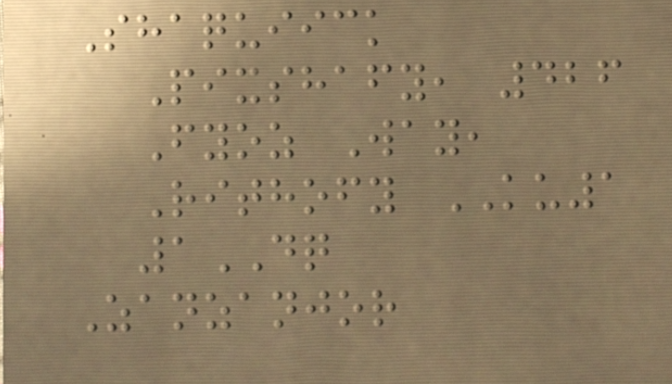Shaquiick
Pixshafy, 426
Fyoz Way,
Rithofy KU1
1DQ
Zanzanjor
